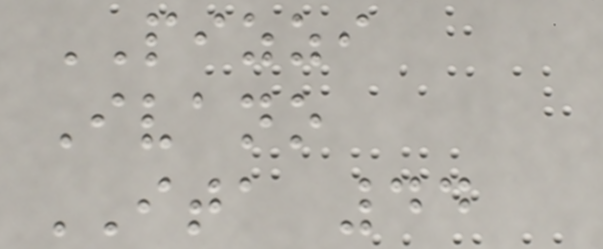PIZZI
Ivano
ITA 44
